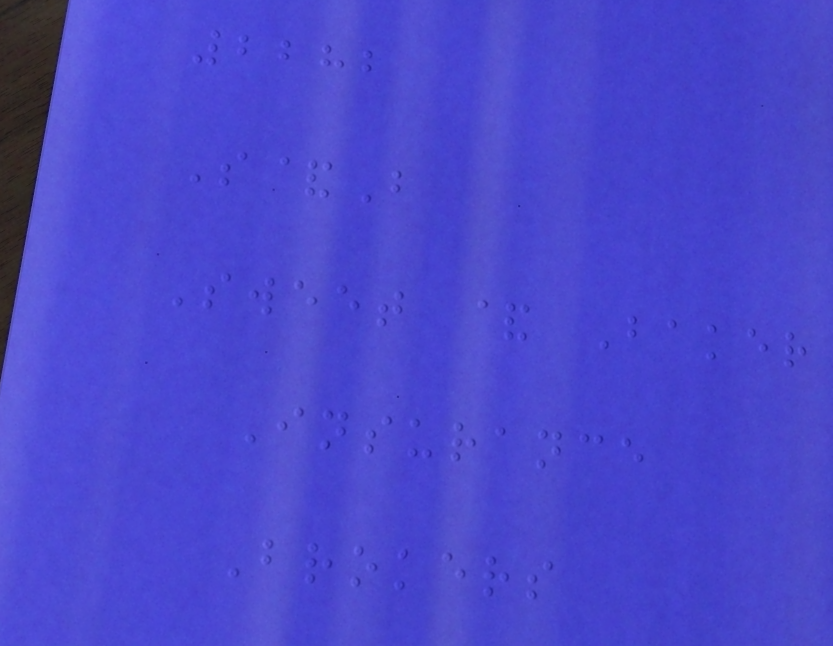2282
S&B
Sweet & Baker
Insurance
Brokers
